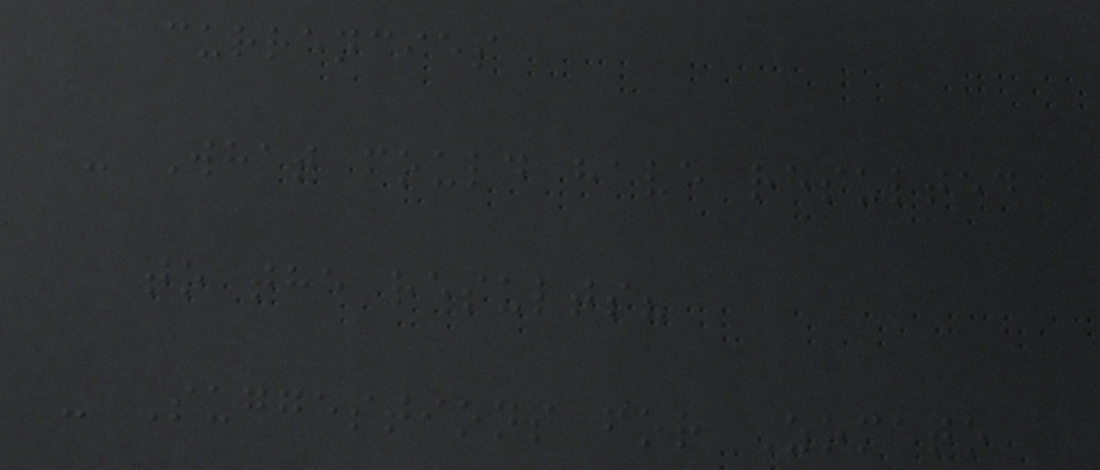currencies
- What could have resulted
to the results?
- Suggestions for Zomato
